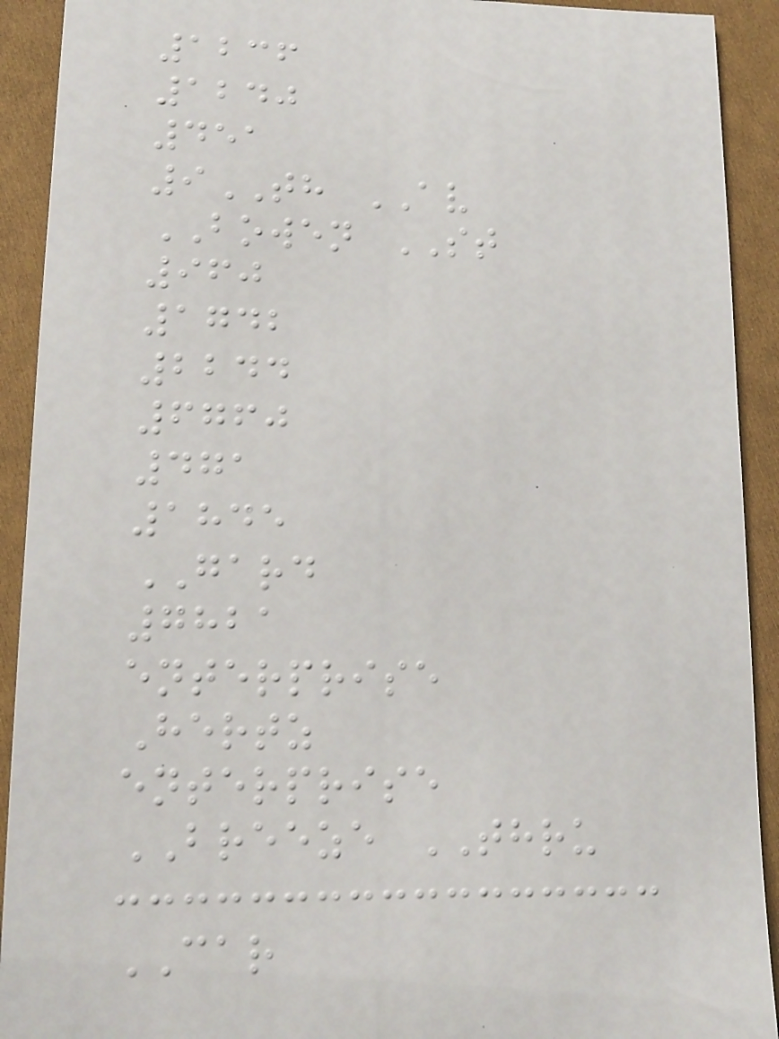1236
1240
451
9TH AV
BOWEN ST
960
1742
2244
6760
471
1845
GARD
7821
enterprise
Hertz
enterprise
BREEZE THRU
CAR
